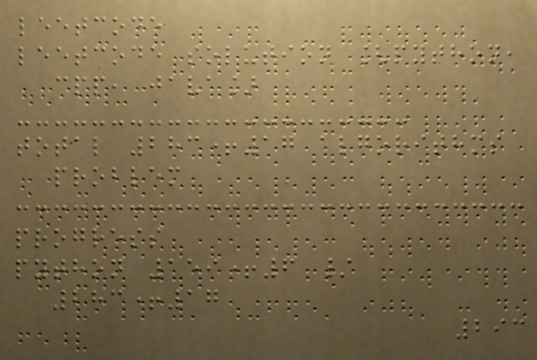leetcode
leetcode solution [python,
cpp, java]
total 283+17 algorithms
problem
progress
python 159+6 /
283+17
293
